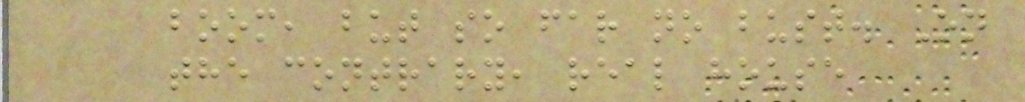boom, but so far no bust. On
the contrary, real house
